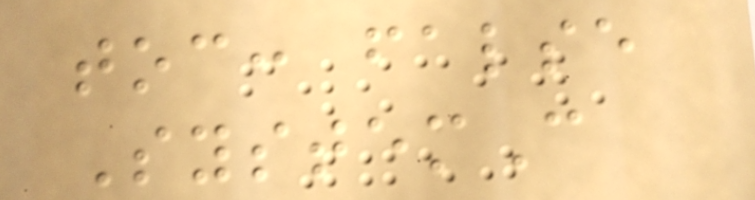toc: false
SystemC
